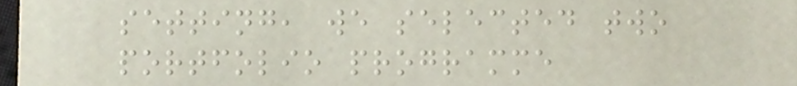setting, we selected two
portfolio programme
